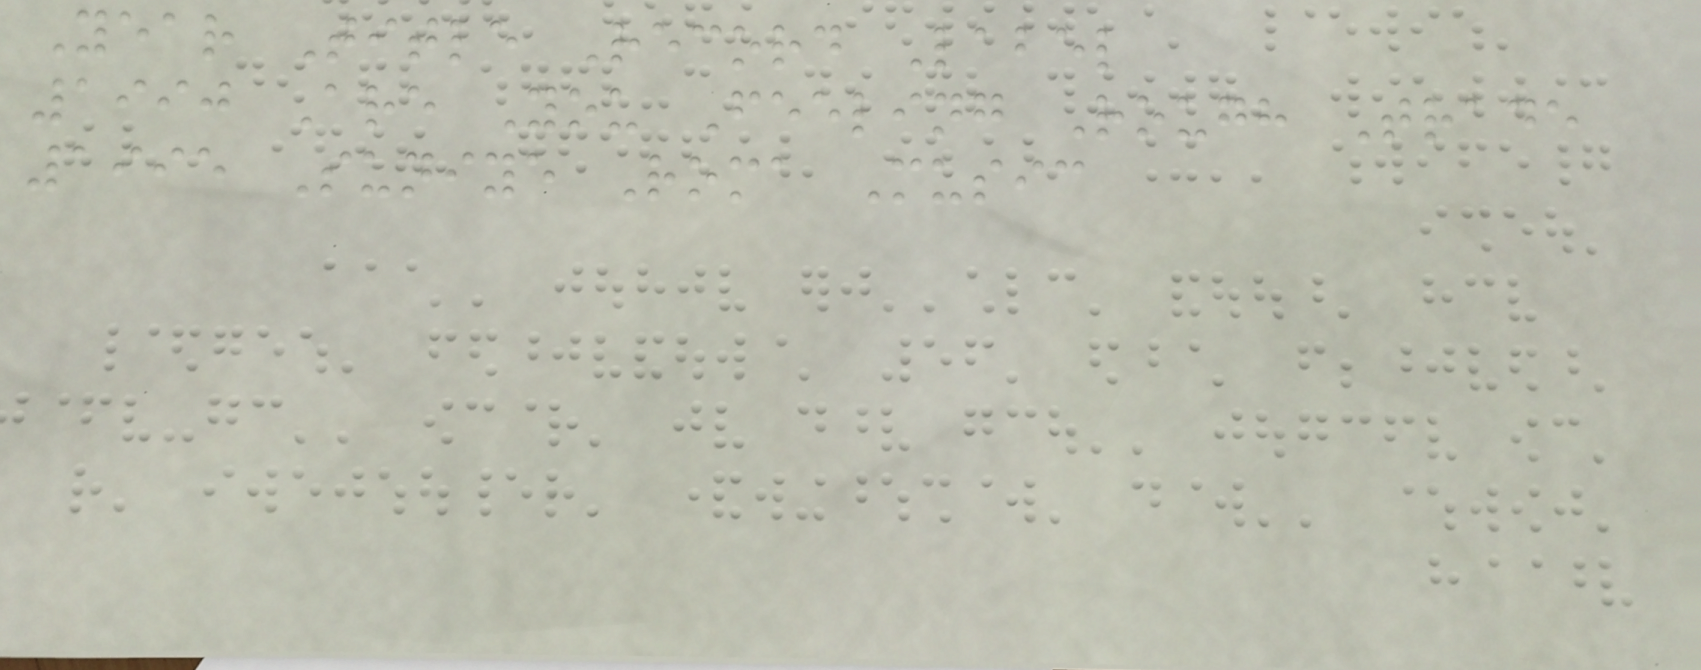Year Title Record Label
1990 Are You Feeling Rough Trade
1995 Suniye Roma Music
